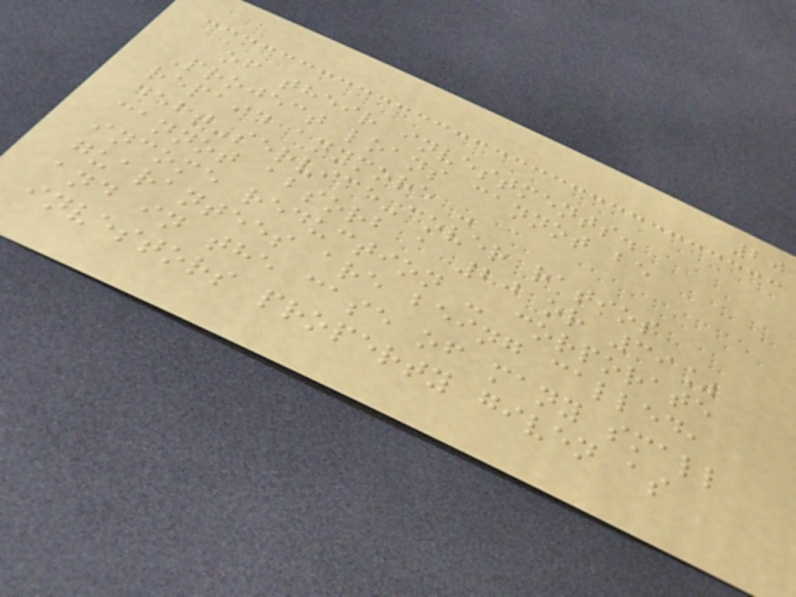20
of their investments.
Project loans cannot be
repaid anymore -
debt-service-cover ratios
cannot absorb a 20 or 39%
income reduction - corporate
guarantees are being called,
and in the case of many small
investors property given as
